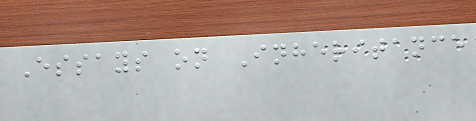Essays on Inheritance
